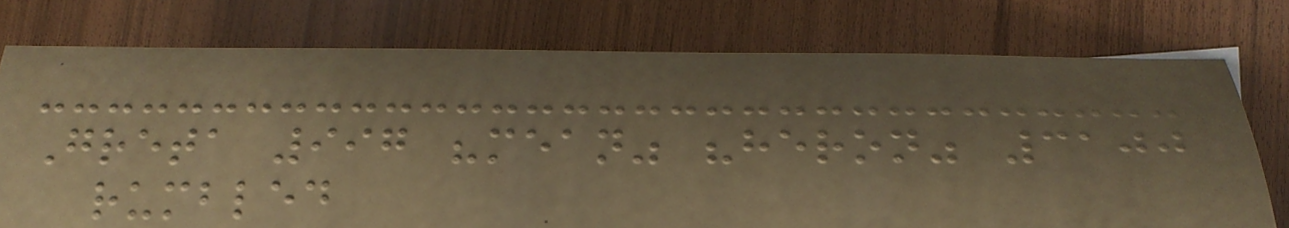Greta 997 "mean" "heron" 3100
rumbled
